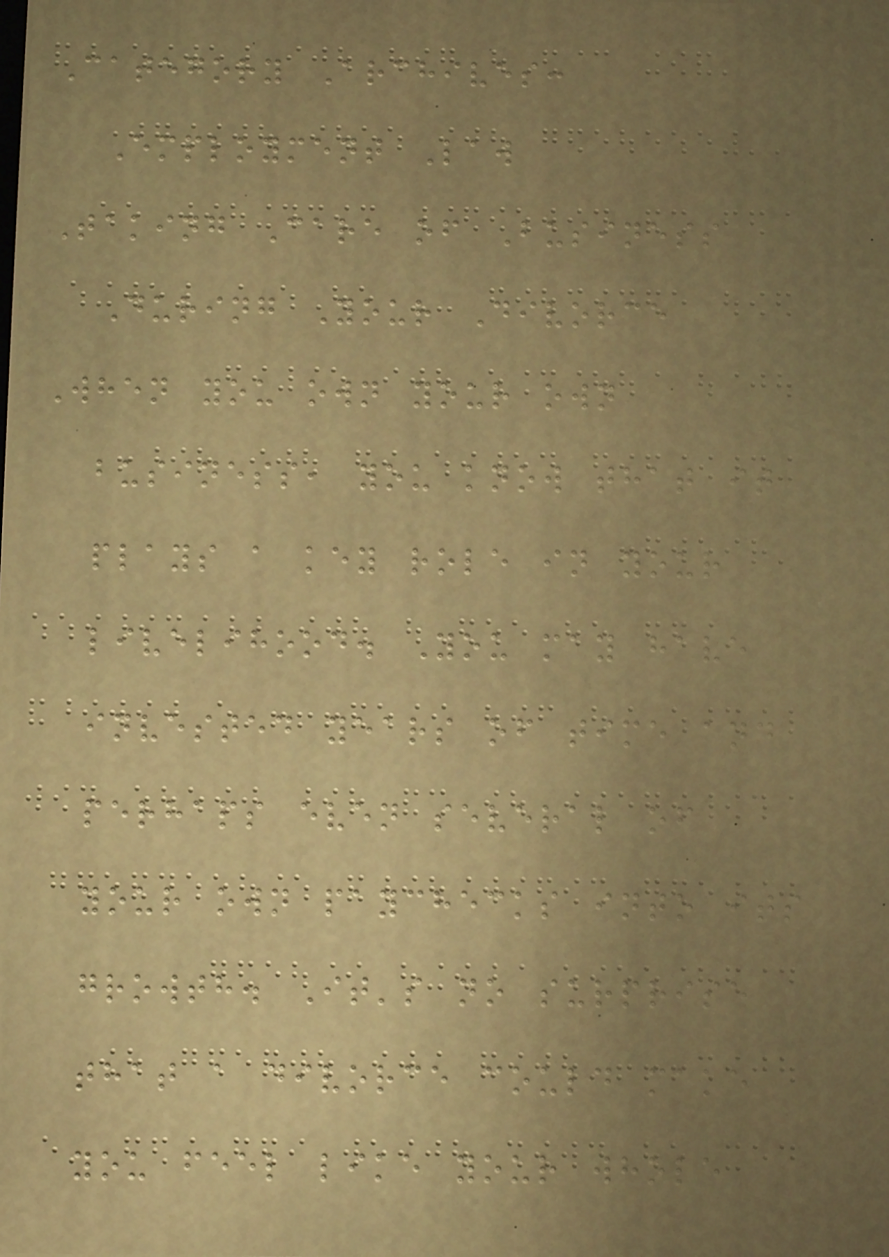Category Archives:
Employment Law
Taking Care of Business
During Your Divorce
When you own your own
business, you know that it
plays a key role in your
livelihood. You may have
invested years of time and
perhaps even several of
your own paychecks into its
growth. It's no surprise
that a divorce could make
you feel like your whole
